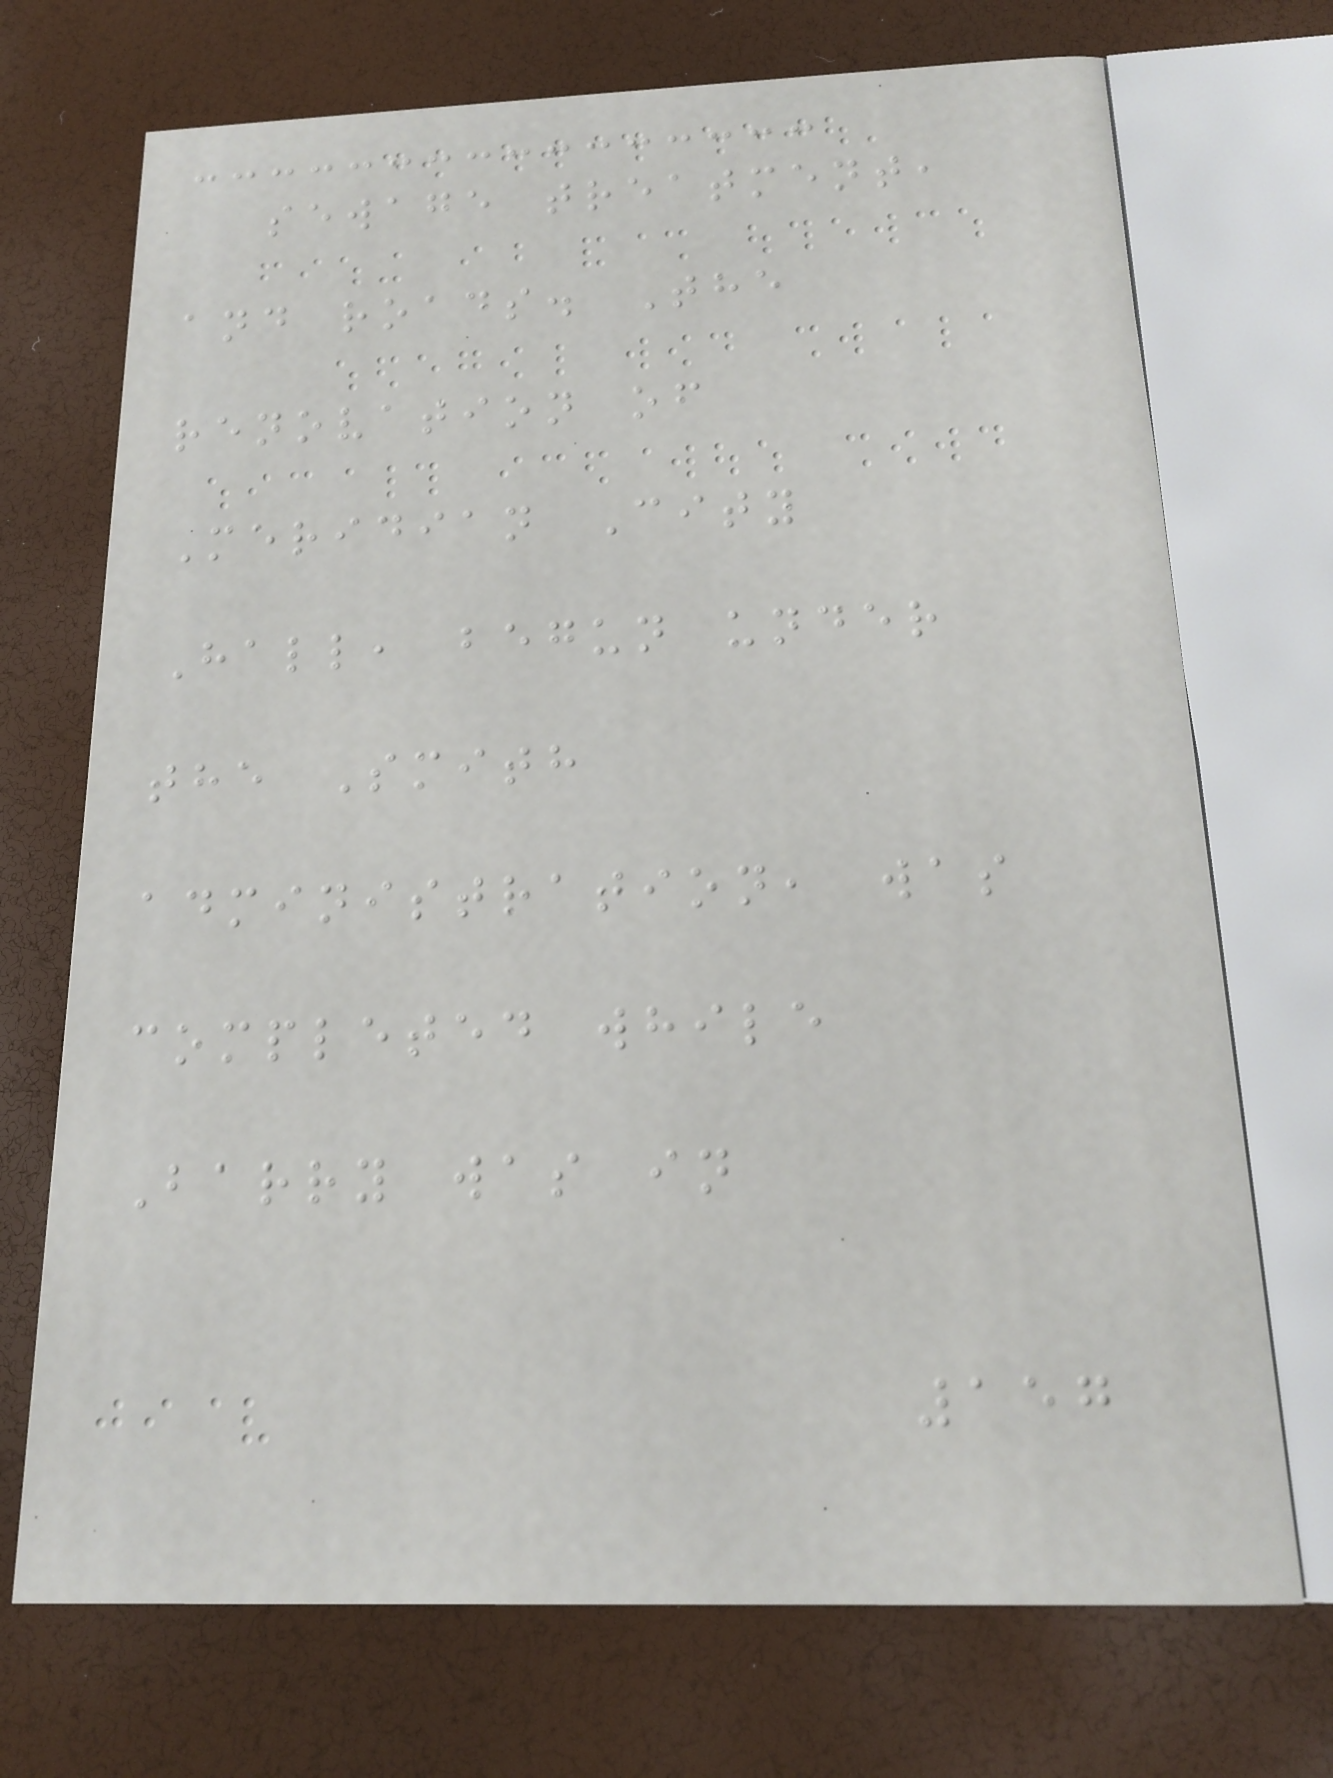sewage treatment,
and roads. The
renovation of
Meridian City
Hall, begun under
the Smith
administration, was
completed while
Barry was in
157
